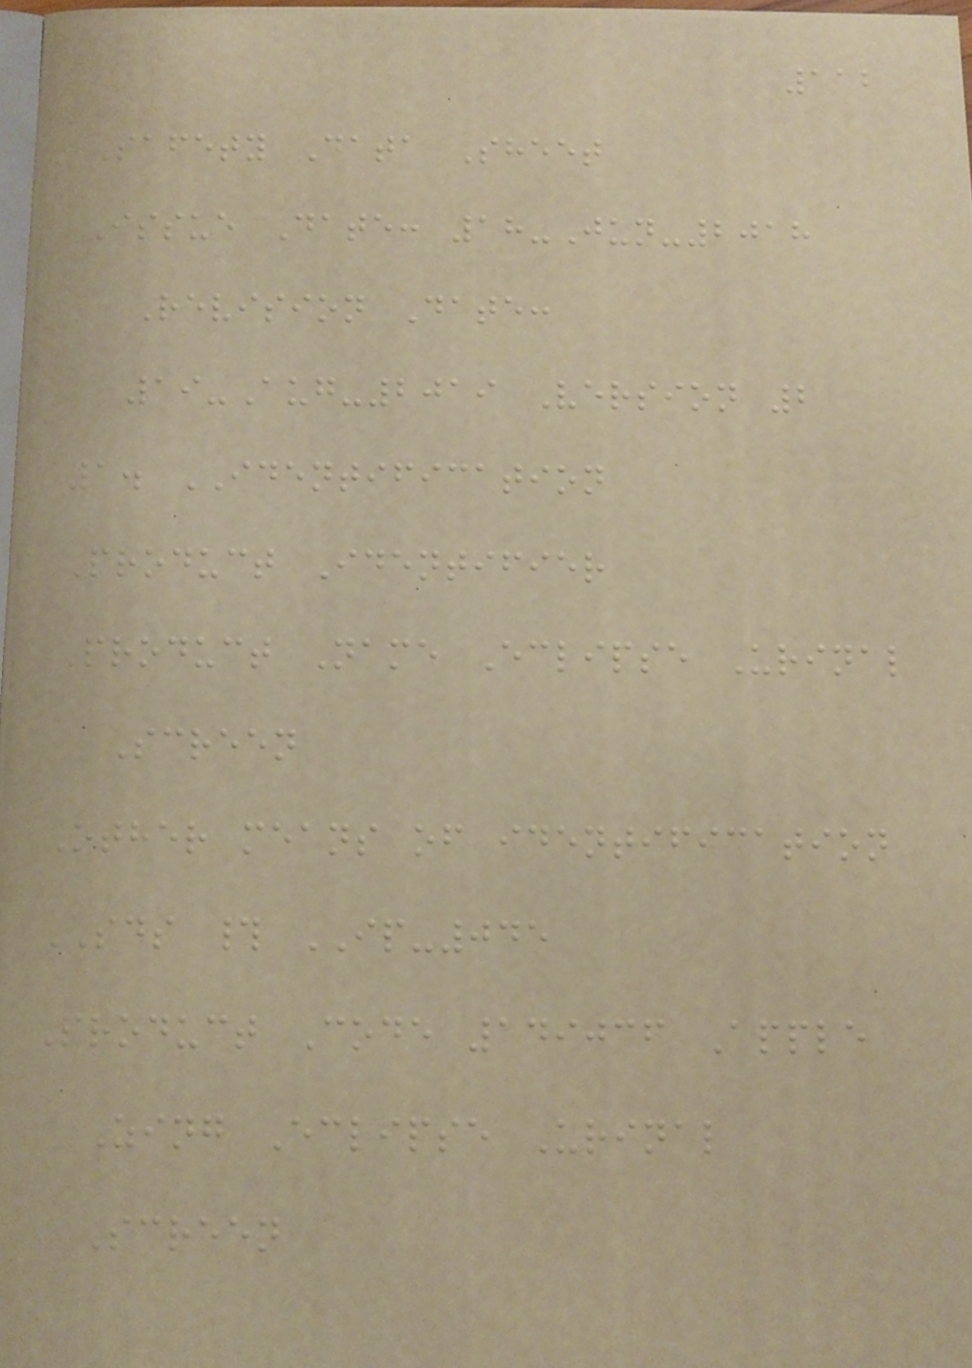112
Safety Data Sheet
Issue Date: 18-Jun-2018
Revision Date:
19-Aug-2019 Version 2
1. IDENTIFICATION
Product Identifier
Product Name Eclipse Urinal
Screen
Other means of identification
SDS # IP-045
Product Code 149036 Apple
Zing Eclipse Urinal
Screen
